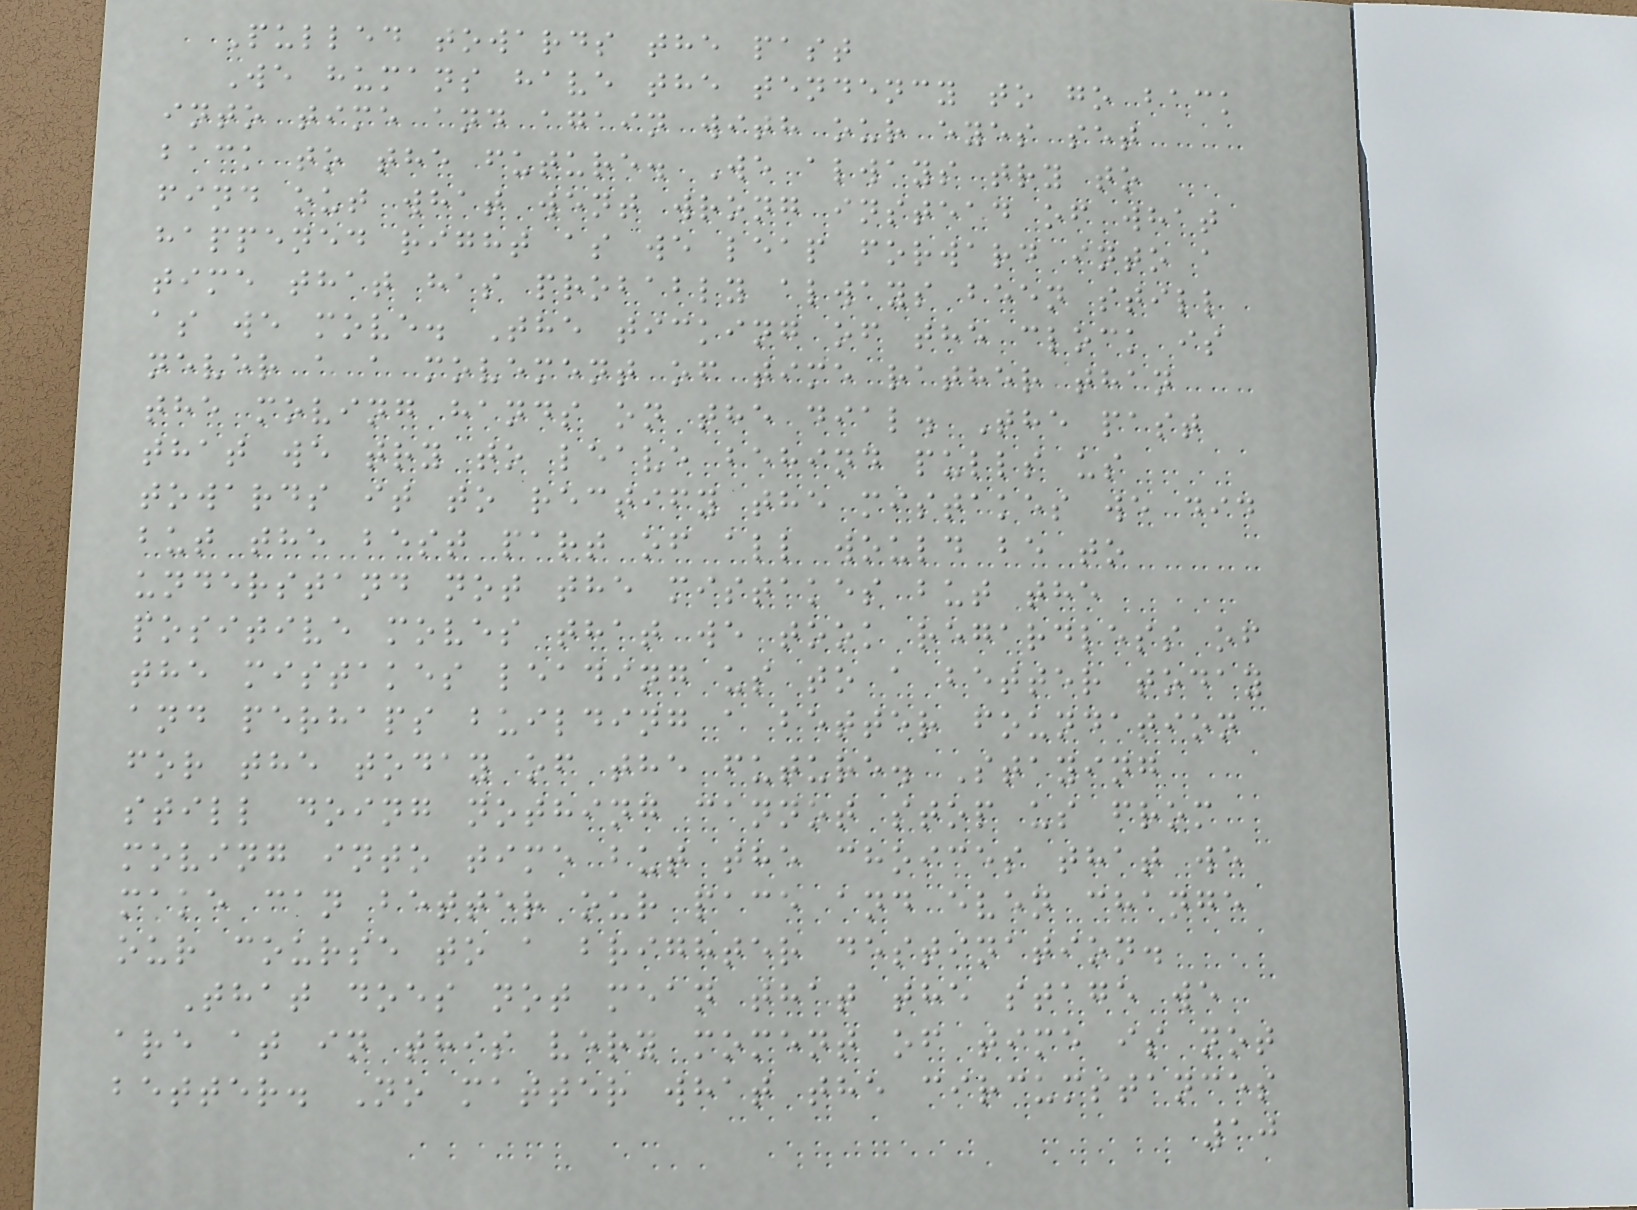Pulled towards the past
We humans have the tendency to go back
into time and again with our eyes set
back to the future. We always try to
find out what went wrong instead of what
happened right as we leap forward into a
time that has probably always been still
as we move. The ticking of the clock is
never a a movement of time rather than
the moving hands on the dial. The past
that we try to leave behind pulls us
towards it to rectify the mistakes we did
but the best part of all would be to
understand not the mistakes but the
positive moves that we took regardless of
the mistakes leading us to a better today
and perhaps building a better foundation
for the today of the future. Staying
still doing nothing cannot stop us from
moving into time but the choices that we
make can better our pace and even change
our course to a brighter destination.
That does not mean that the stage we
are at in this very moment of time is not
better. No matter what the circumstances
10
